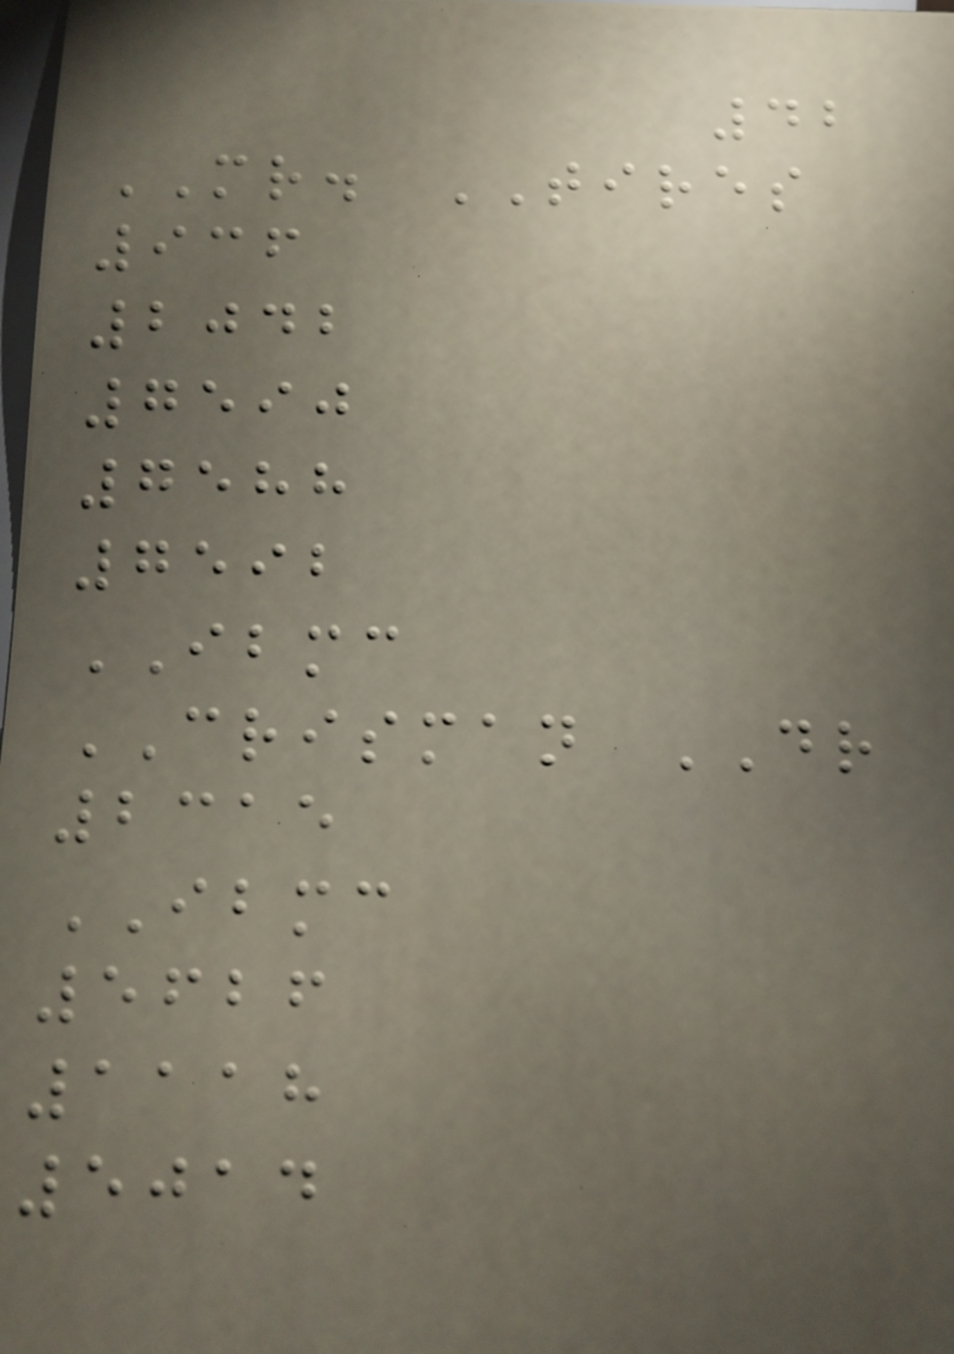42
MR. TIRES
936
2042
7590
7588
7592
IBMC
CRISMAN DR
2315
IBMC
5626
1118
5014
